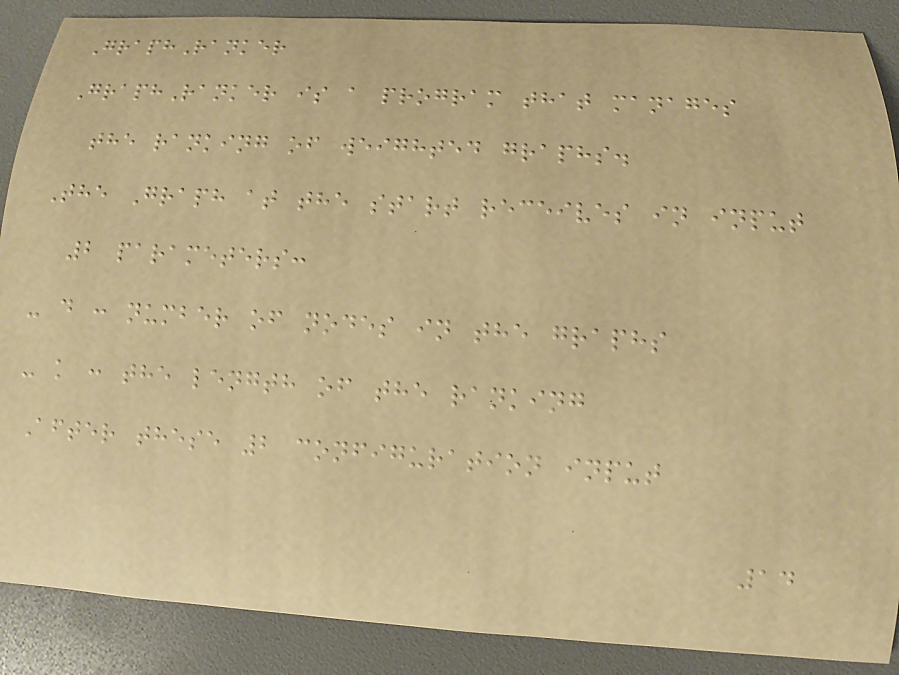GraphRanker
GraphRanker is a program that manages
the ranking of weighted graphs.
The Graph at the start receives in input
2 parameters:
- d : number of nodes in the graphs
- k : the length of the ranking
After these 2 configuration input
14
